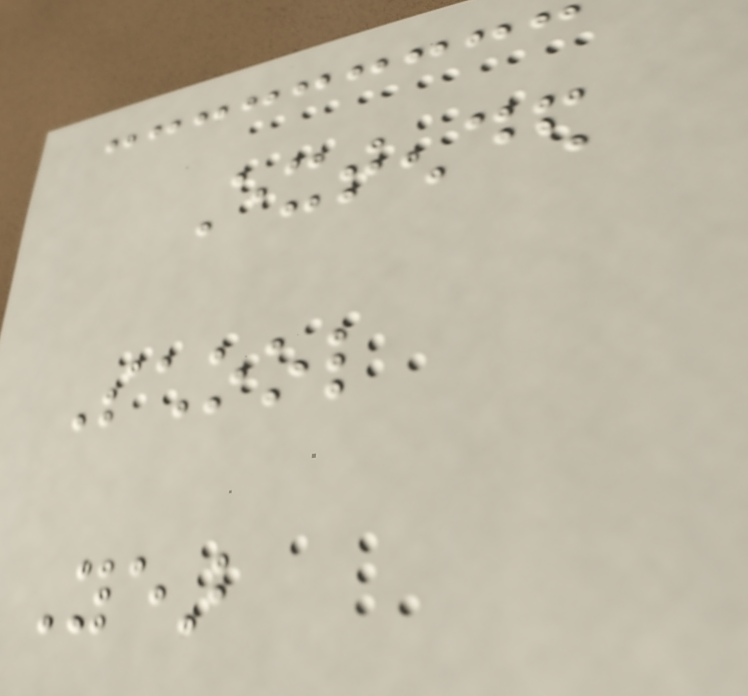Extended
School
Year
